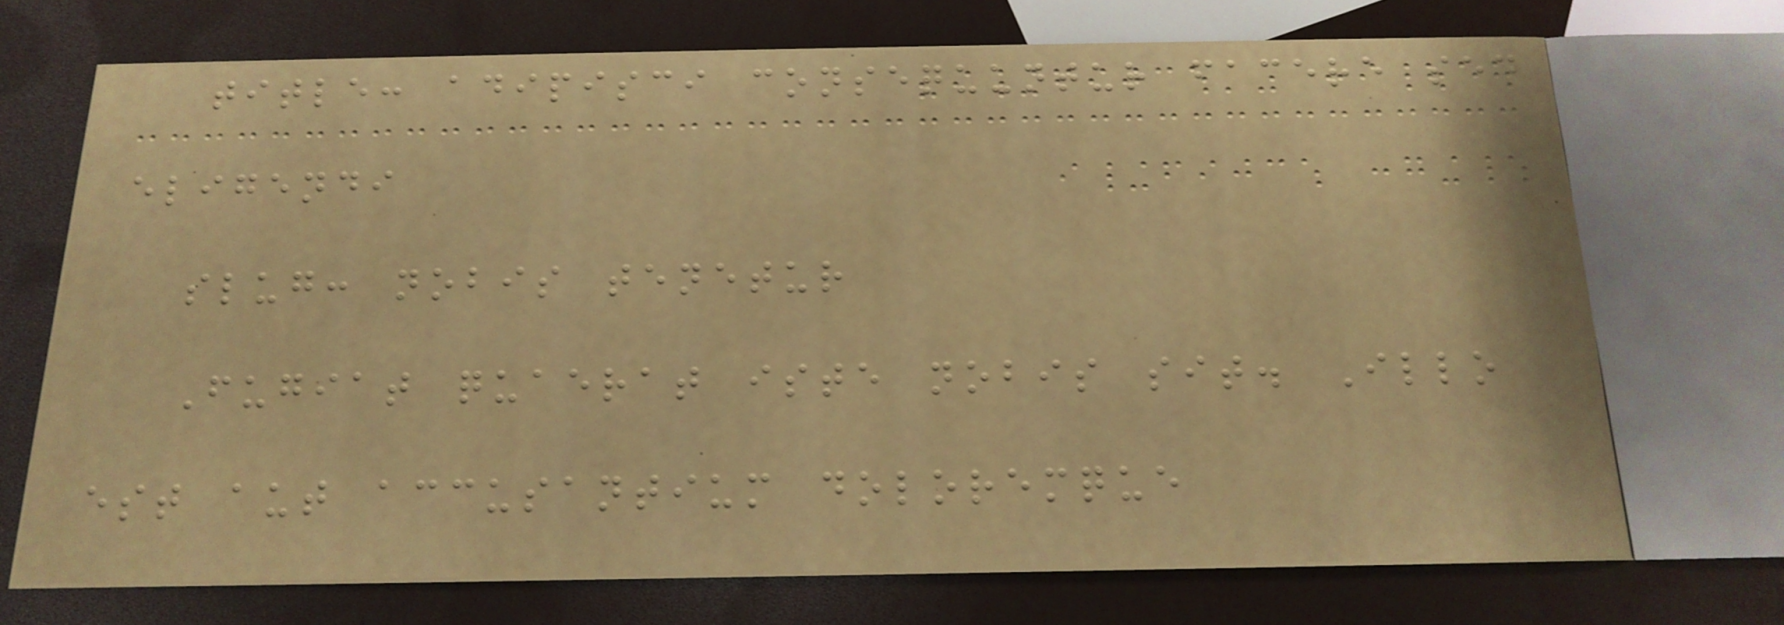title: adipisci consequuntur facere sed
eligendi
slug: nobis tenetur
Fugiat quaerat iste nobis sit. Illo
est aut accusantium doloremque
